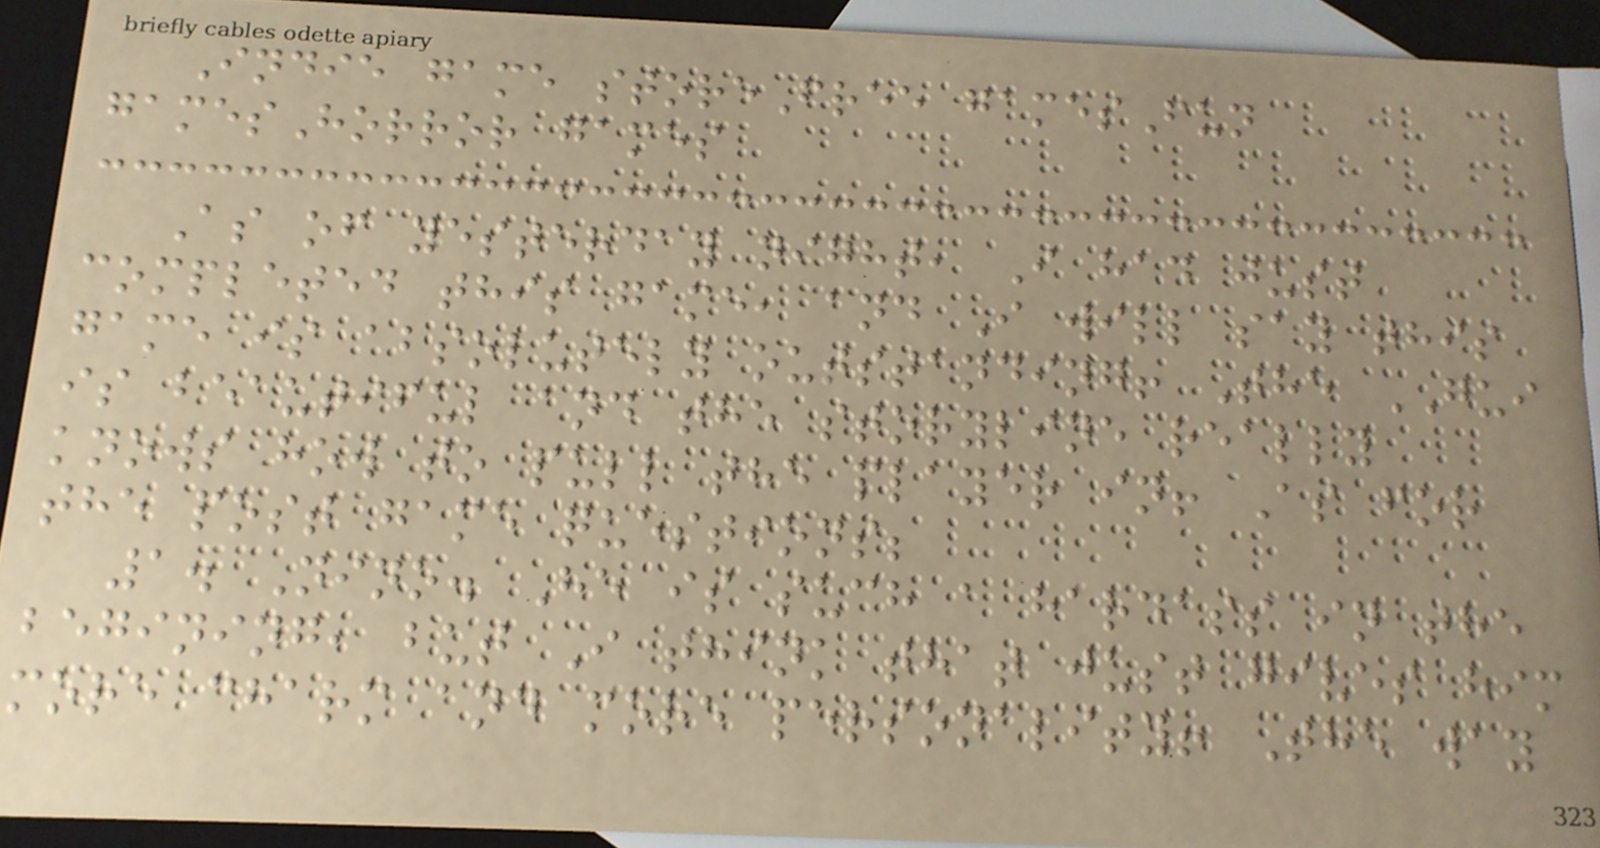Indie game storeFree gamesFun
gamesHorror games
As of yesterday night, I had just
completed this game, and I will say this
game is absolutely outstanding! The GUI
is beautiful and the storyline really
knows how to pull the player in! As for
the post game questions;
1. Nino. He is such a hardass in the
begining, but I think that just gives him
more charm and more personality! The way
